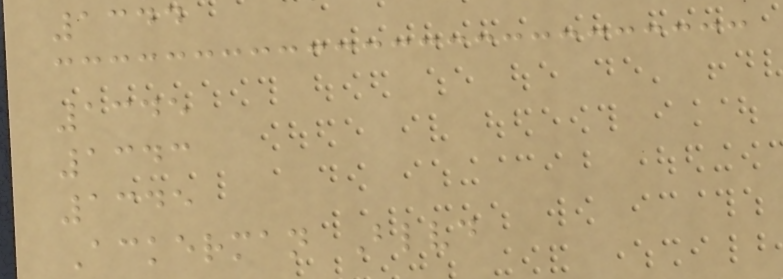1344
1345
1343
1345
Ackerman Blvd
